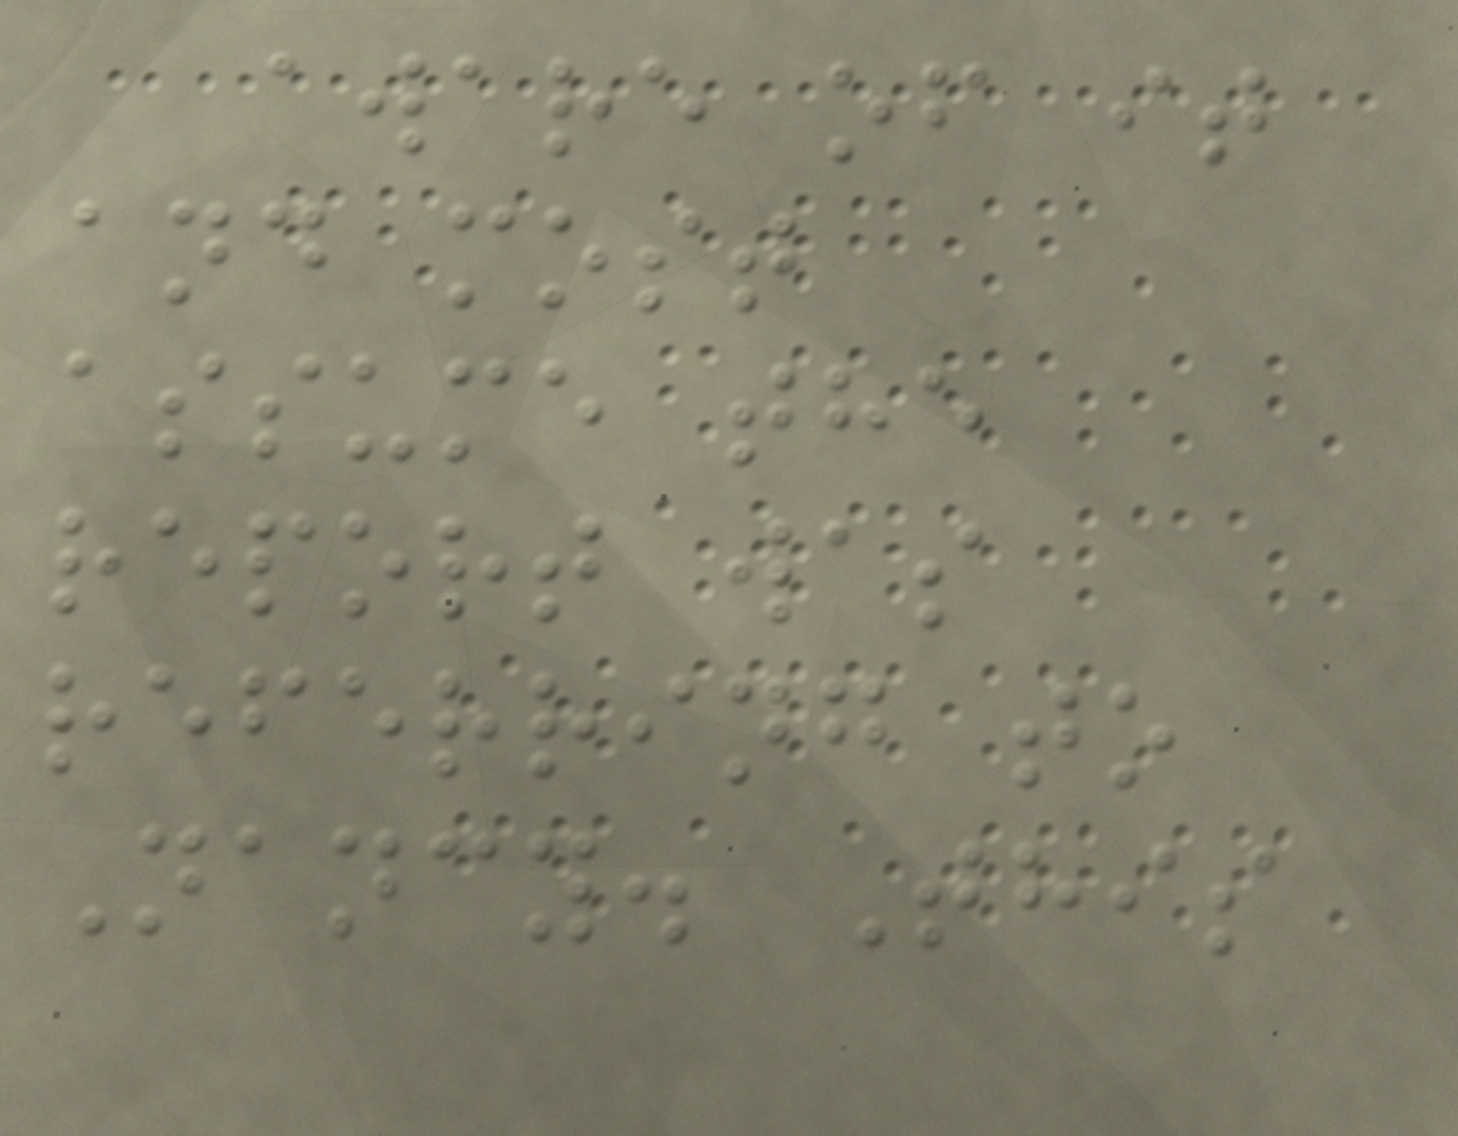aware of it
and most
assume the
report was
referring to
Nancy. This
